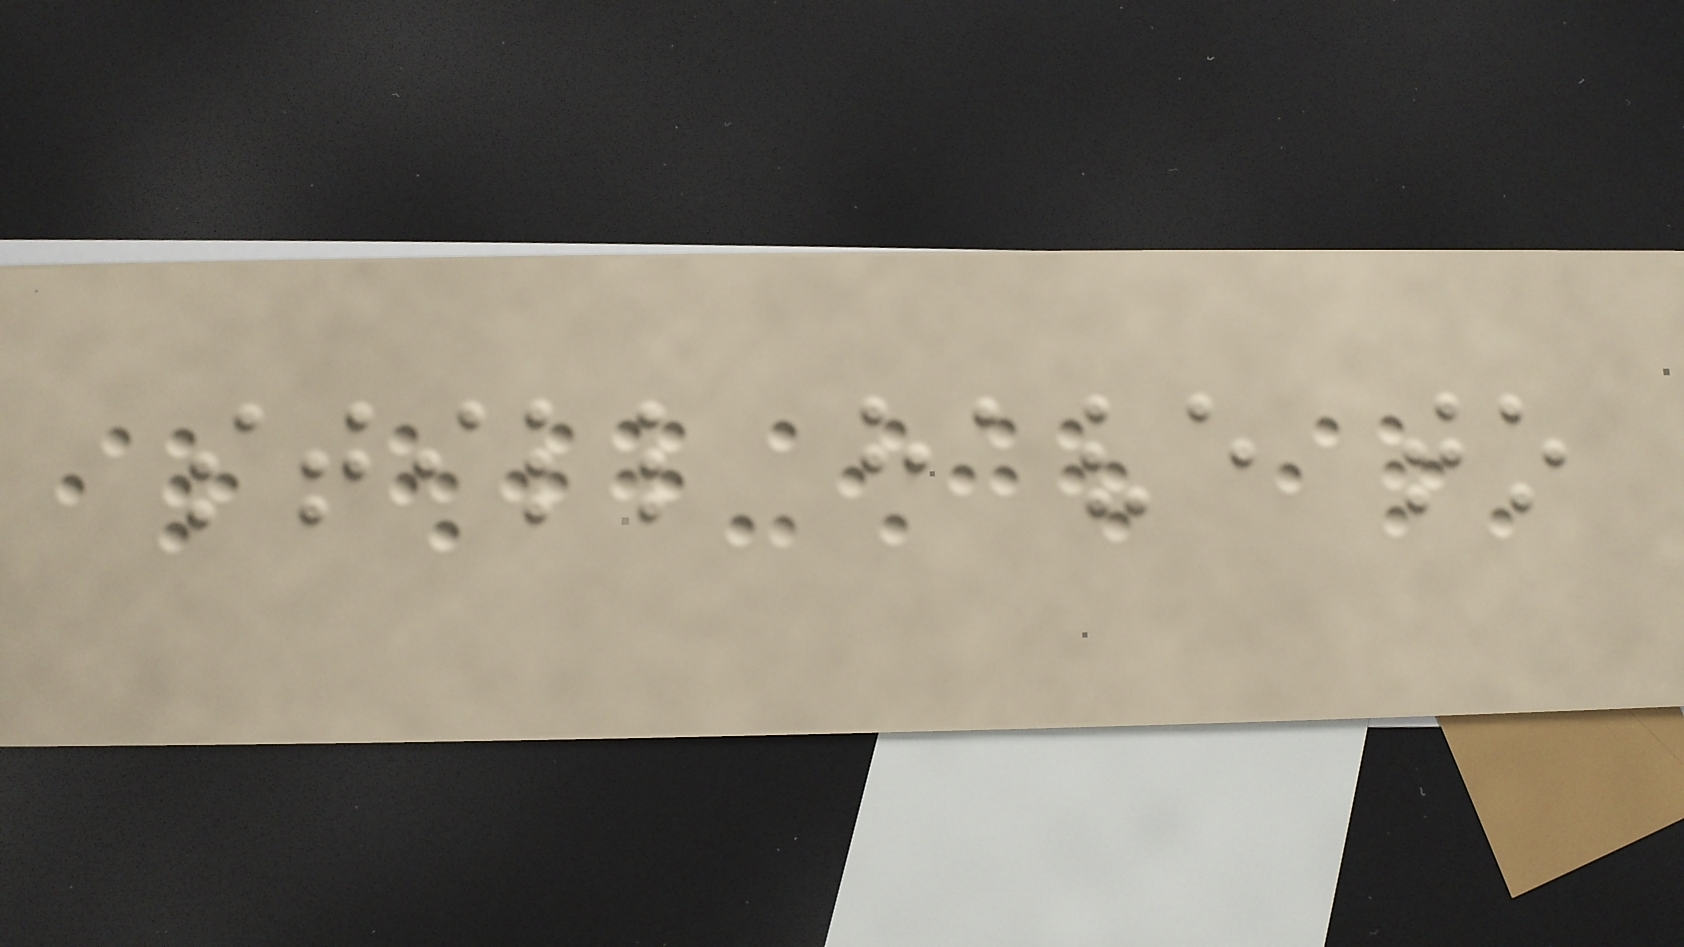still have to
